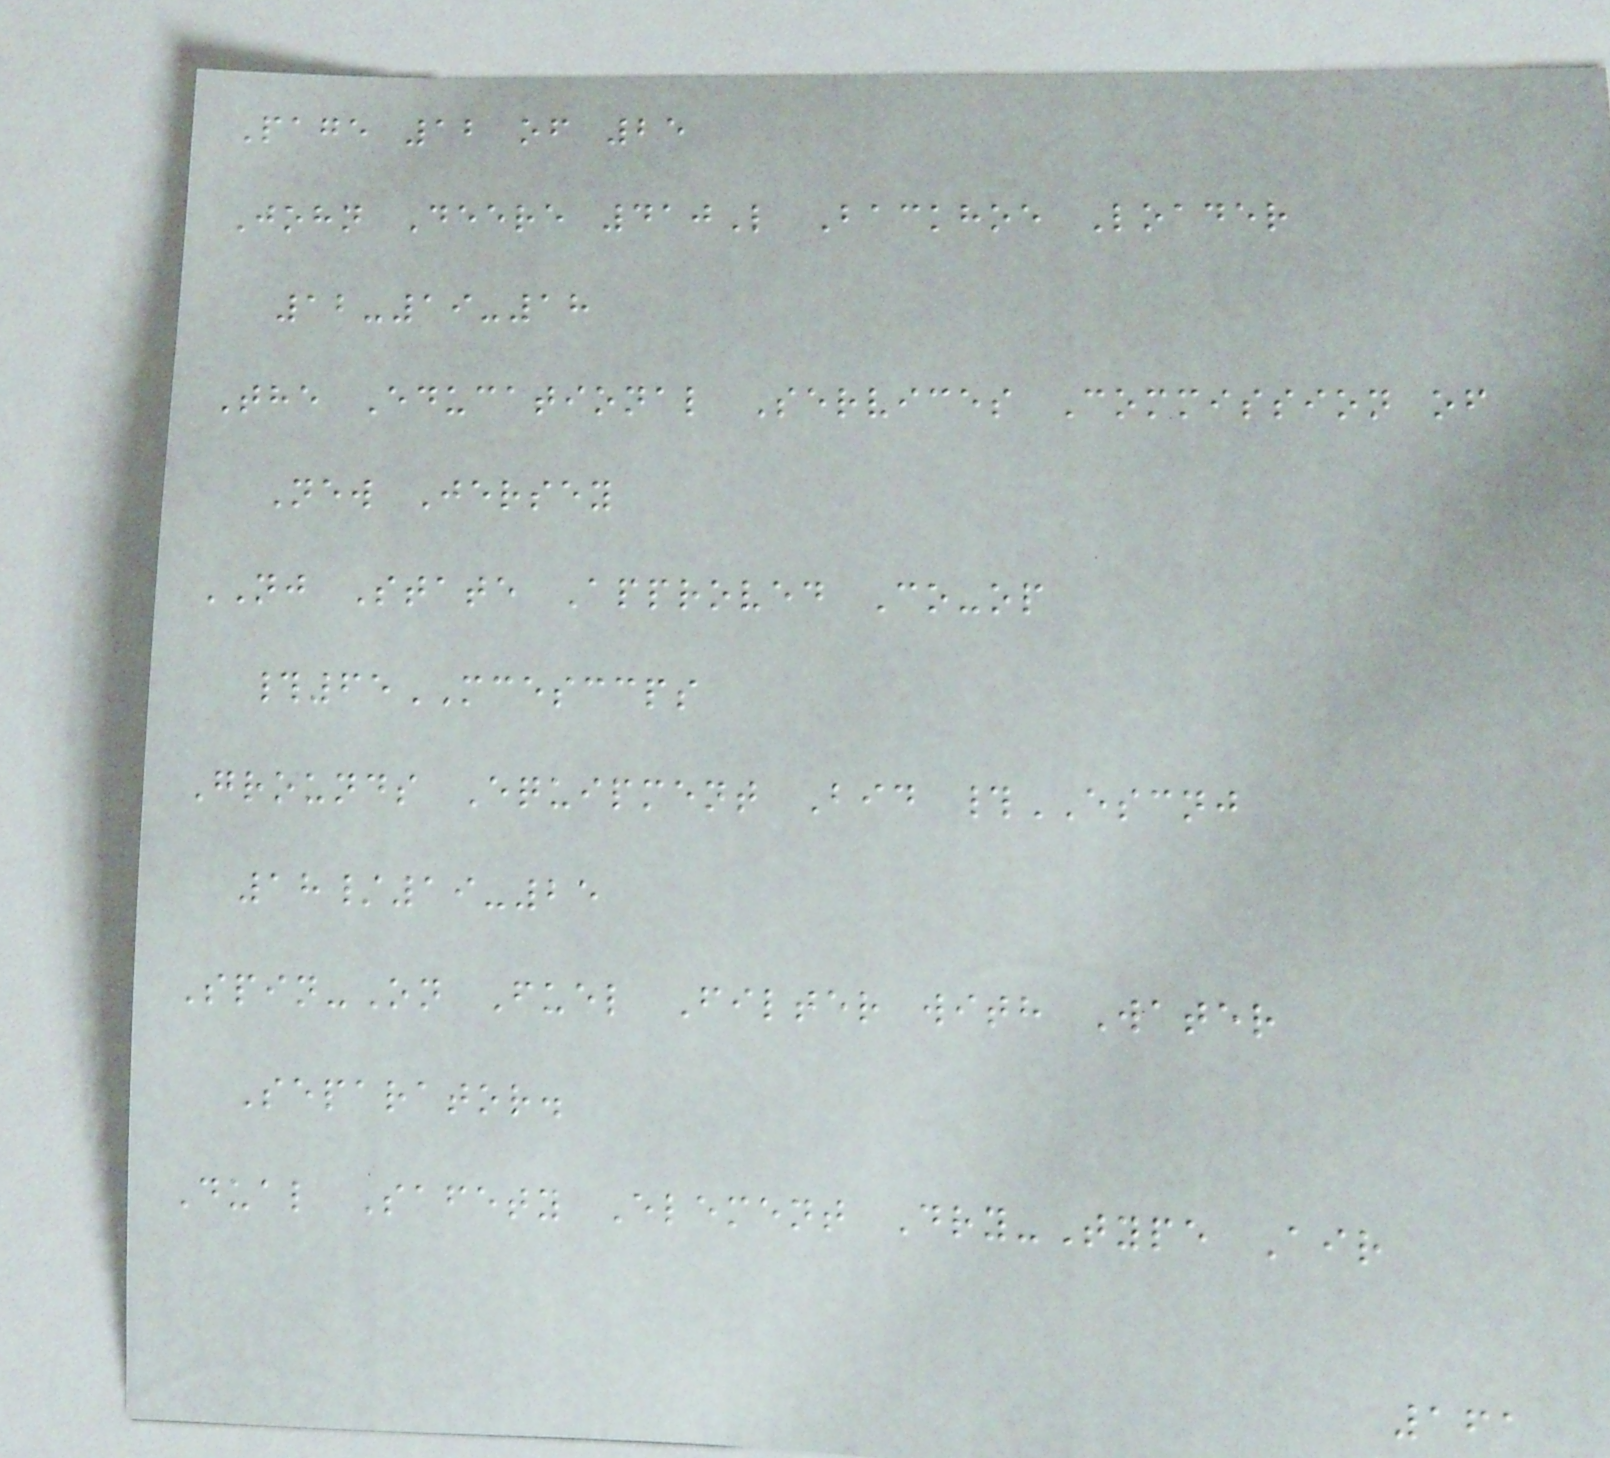Page 12 of 25
John Deere 410L Backhoe Loader
12-19-18
The Educational Services Commission of
New Jersey
NJ State Approved Co-op
#65MCESCCPS
Grounds Equipment Bid #ESCNJ
18/19-25
Spin-On Fuel Filter with Water
Separator.
Dual Safety Element Dry-Type Air
161
